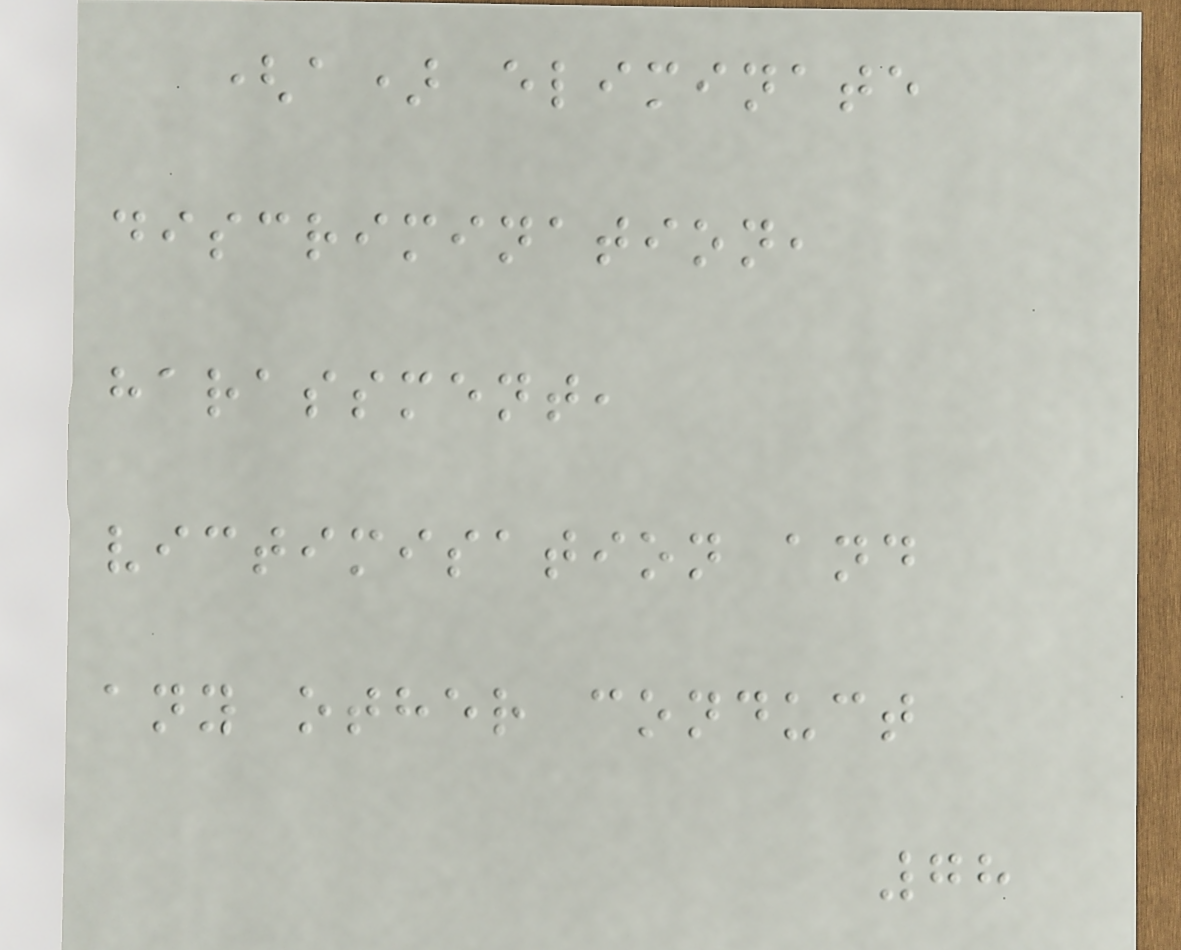(a) eliminate
discrimination,
harassment,
victimisation and
any other conduct
78
